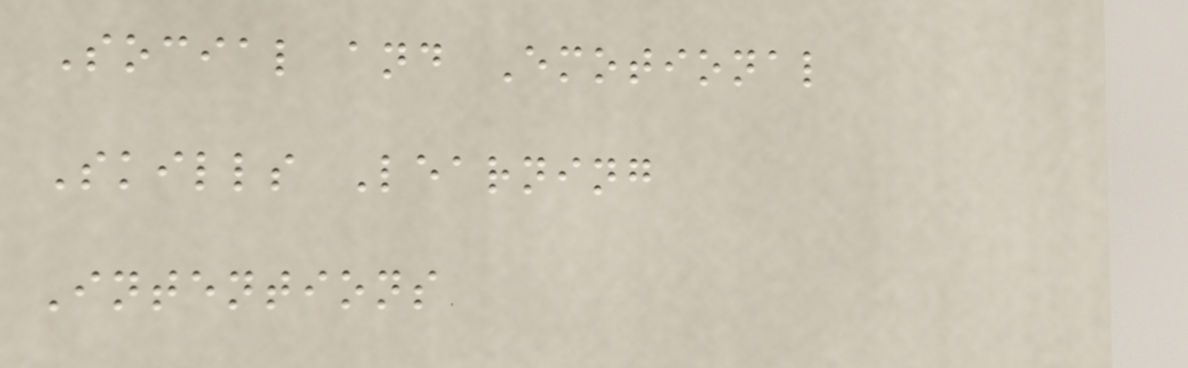Social and Emotional
Skills Learning
Intentions
